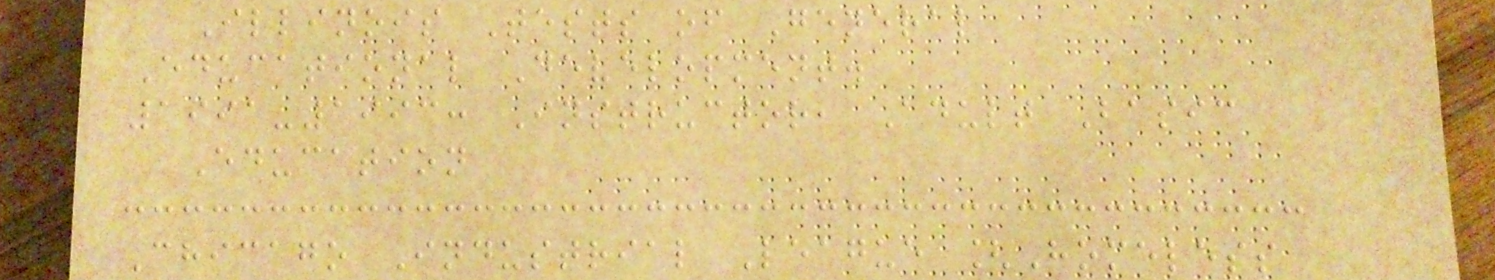Illinois Tests of General
Educational Development.
1991-1993: Instructor, Adult Basic
Education
Chicago Industrial League [Homeless
